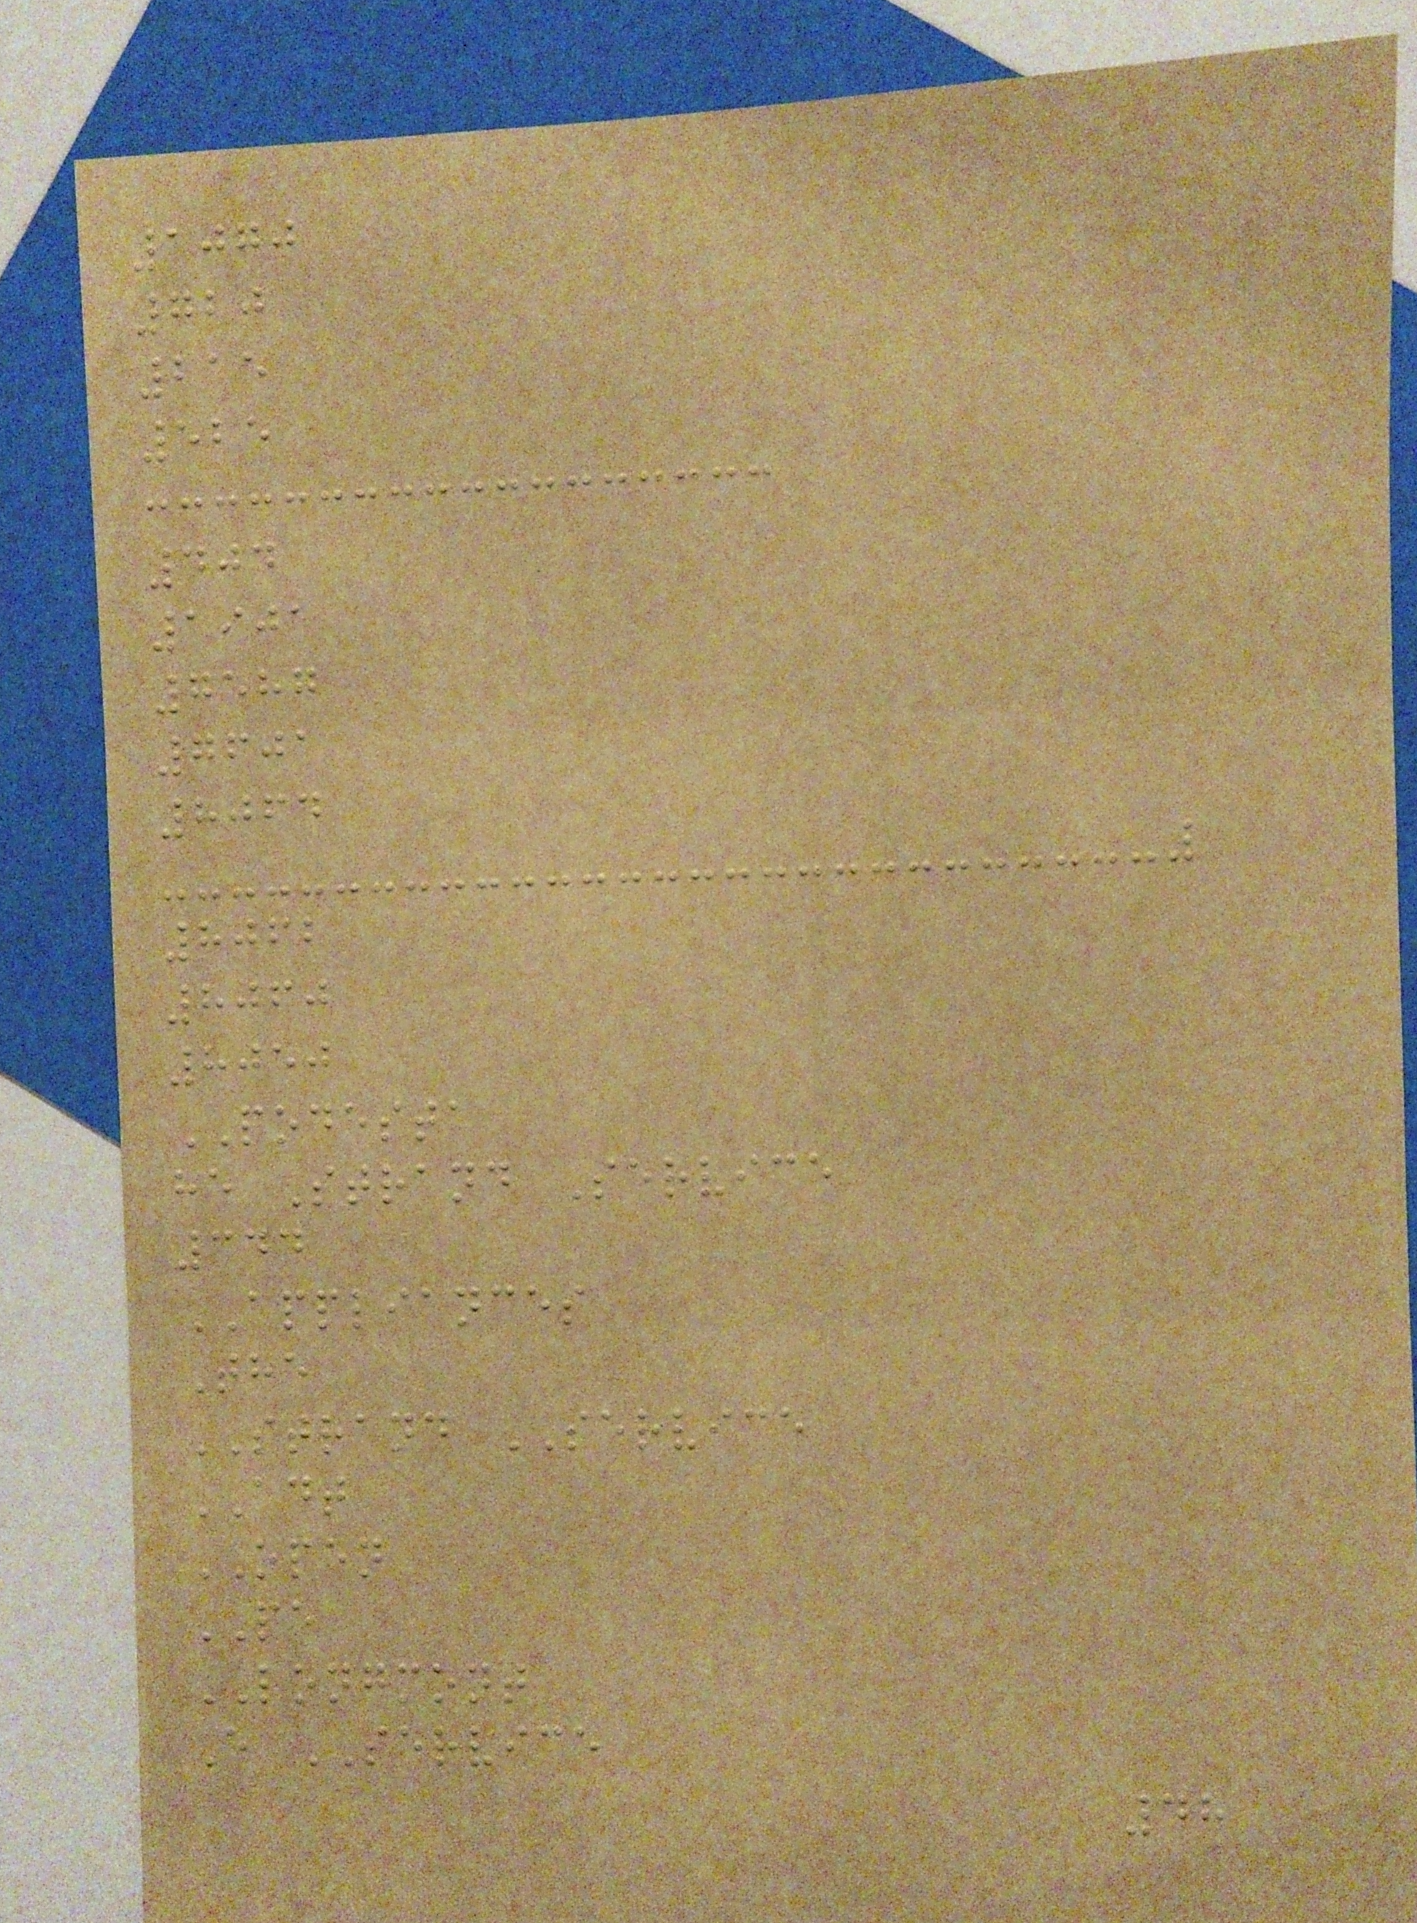1070
720
215
525
404
1901
7587
7601
8064
8062
8060
8050
PODESTA
he Strand Service
344
APPLIANCES
The
STRAND SERVICE
ADT
OPEN
PE
LONGMONT
E SERVICE
48
